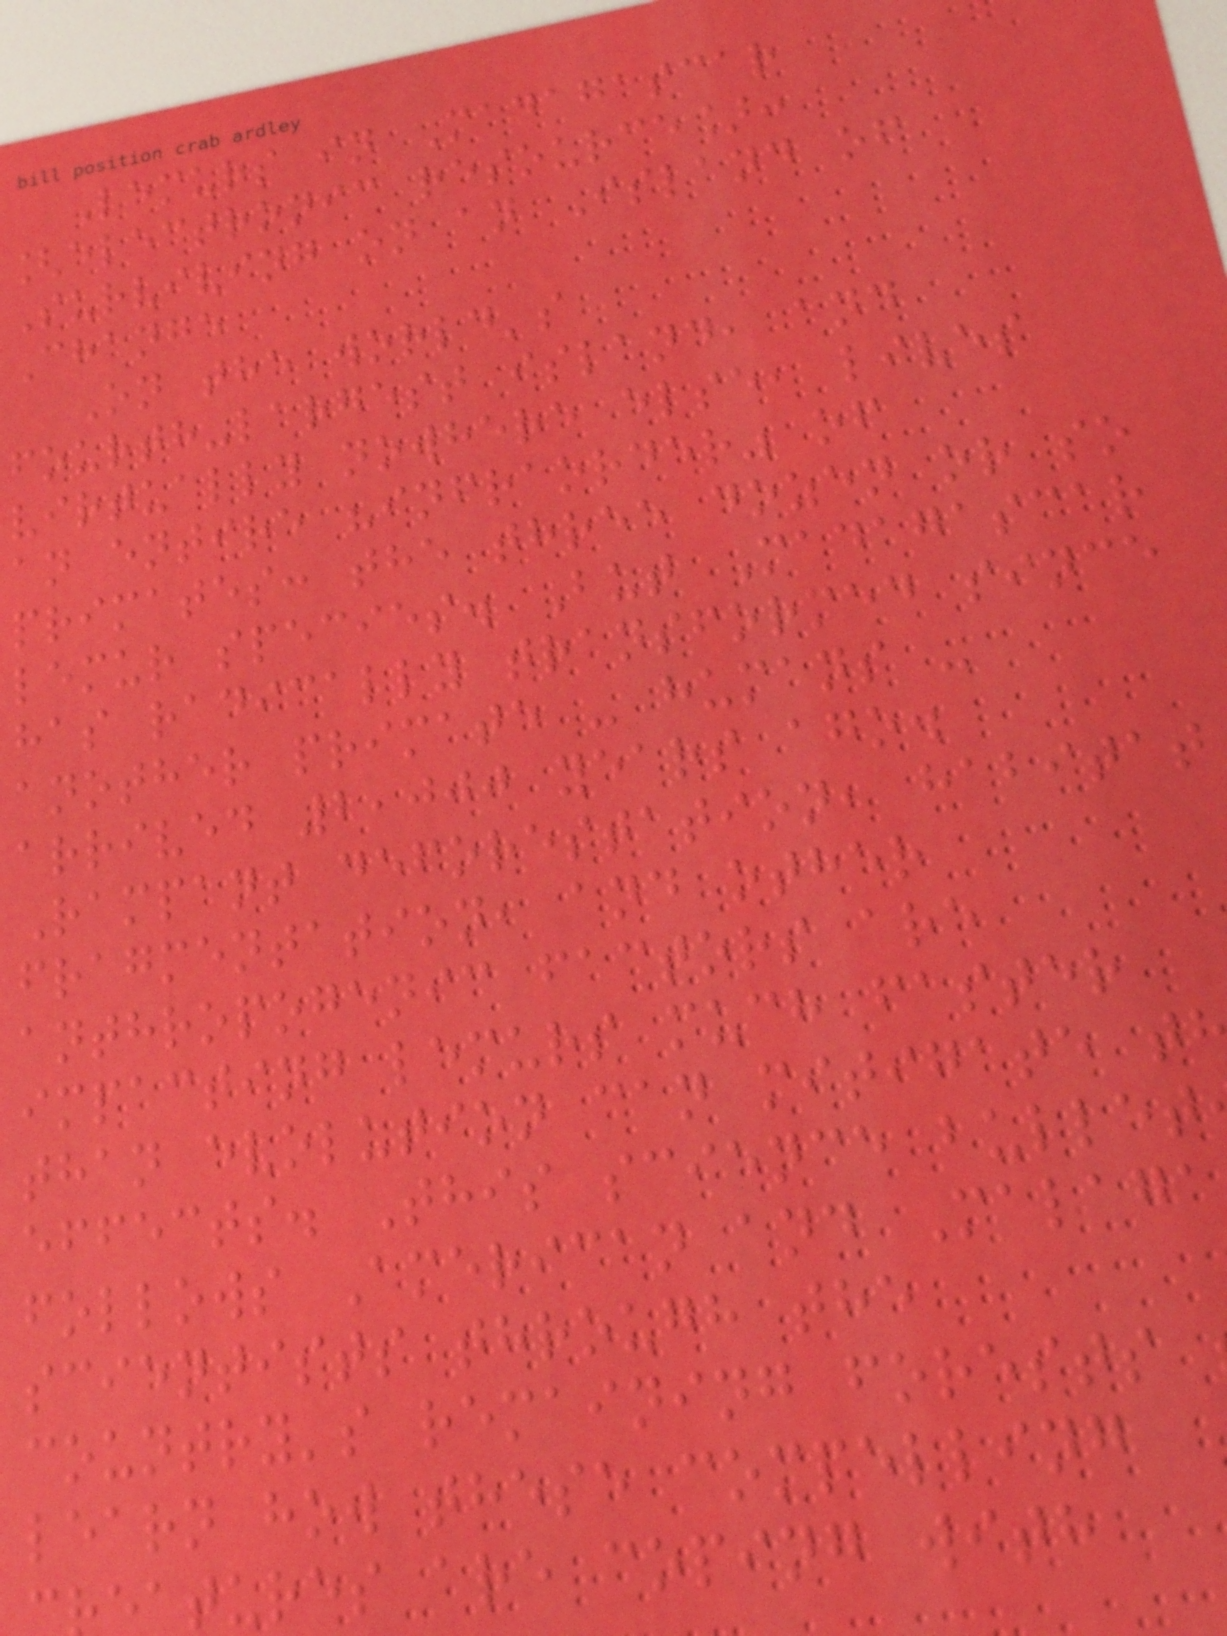Lemurs in Madagascar
[electronic resource]:
Surviving on an Island of
Change
On the world's
fourth-largest island, and
virtually nowhere else, lives
an entire "infraorder" of
primates: the three dozen or so
lemur species. But Madagascar
has radically transformed since
another primate - humans -
arrived 2,000 years ago.
Rampant deforestation, habitat
fragmentation, and other
anthropogenic factors are
impacting lemurs much faster
than evolution can mitigate t
effects. This science bullet
follows American and Malaga
scientists through the
country's remaining forests
learn how these compelling
eatures are coping with
